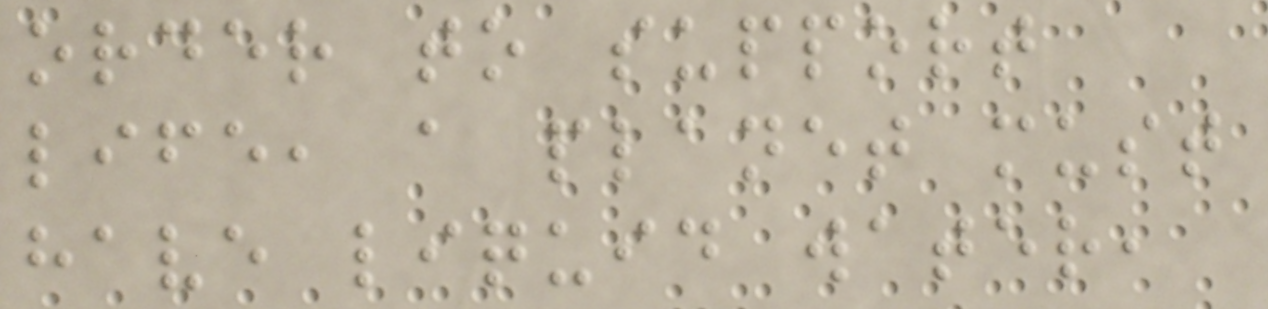order to support
life, a planet must
have liquid water,
